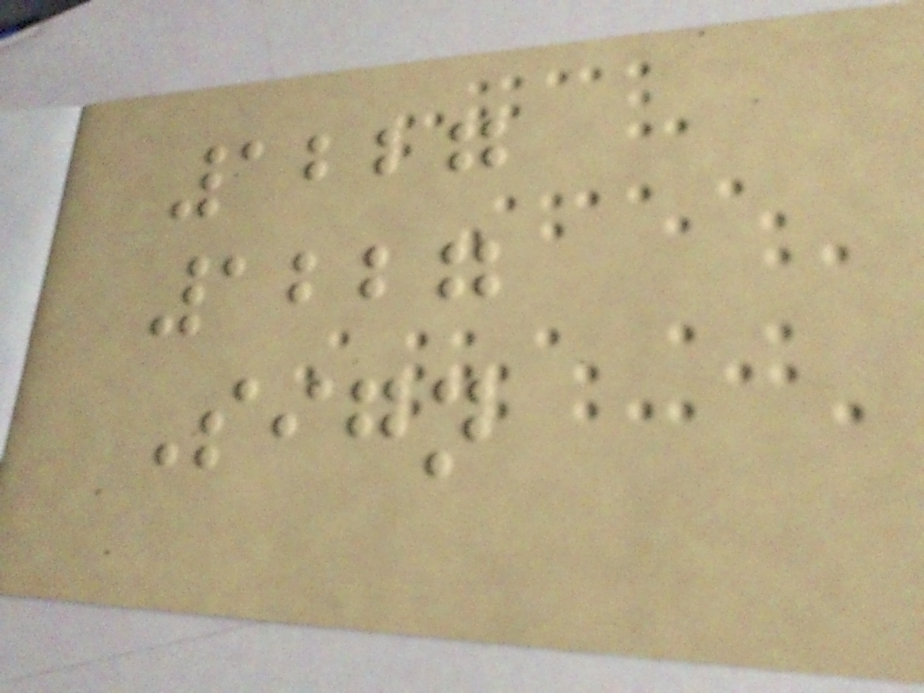1227
1227
Sign
